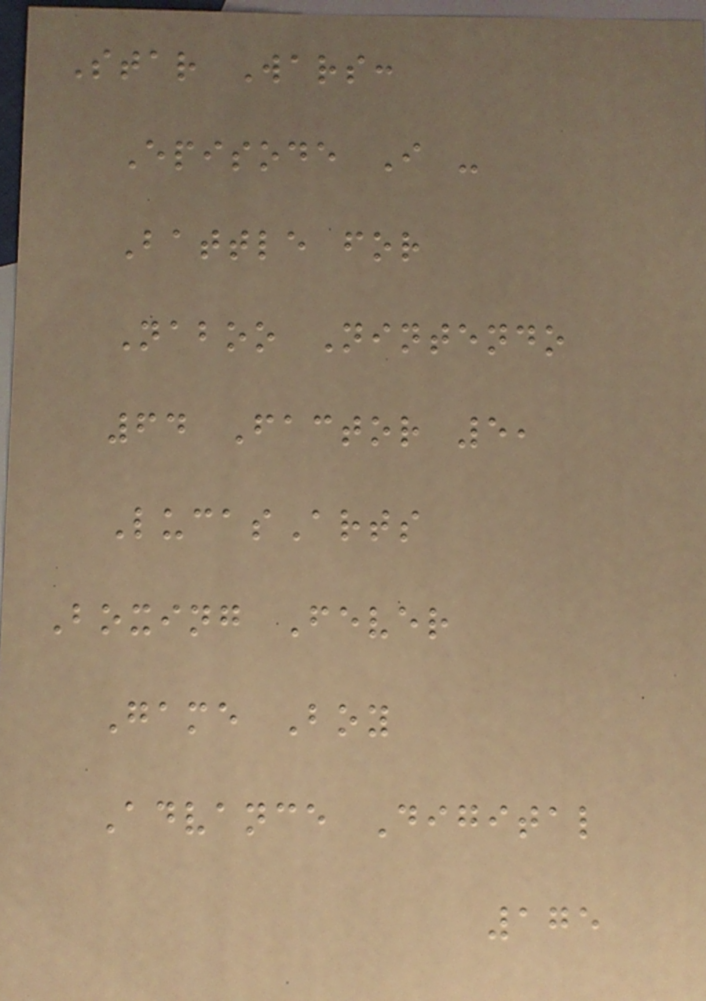Star Wars:
Episode I -
Battle for
Naboo Nintendo
64 Factor 5,
LucasArts
Boxing Fever
Game Boy
Advance Digital
175
